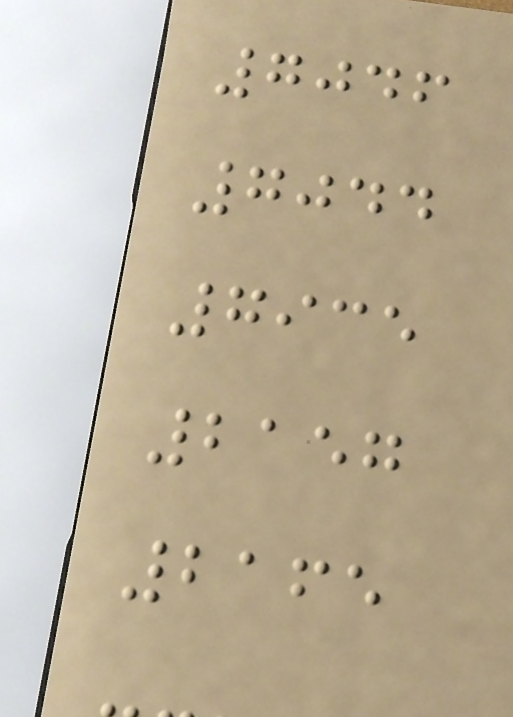7046
7044
7935
2157
2165
